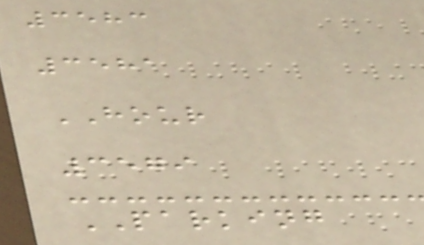3583
3581
HOUR
3579
PARKING
